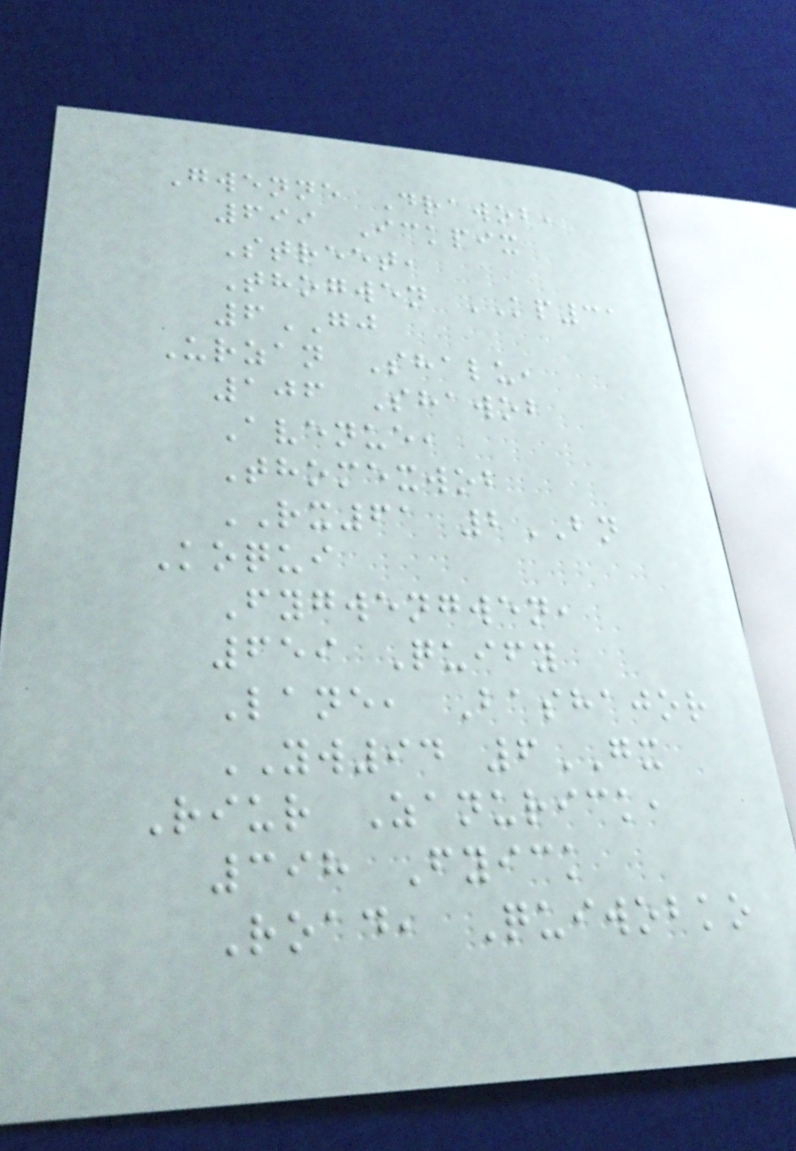Gwenne Drawob,
699 Ickpix
Street,
Thogwen KP31
6GJ
Urzan Shalu,
106 Shawob
Avenue,
Thomexwob
RX61 2BN
Koqui
Fygwengwen,
659 Quify
Lane, Bashajor
YW94 6GX
Riur Zanurick,
398 Fyick
Road, Quiwobko
